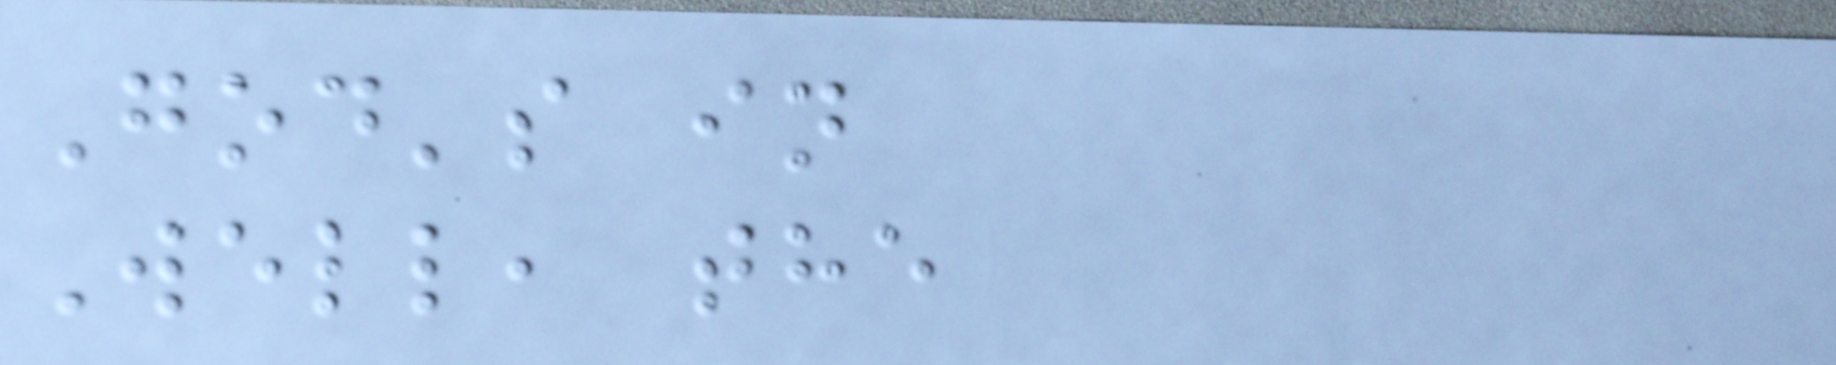God's in
Well, the
